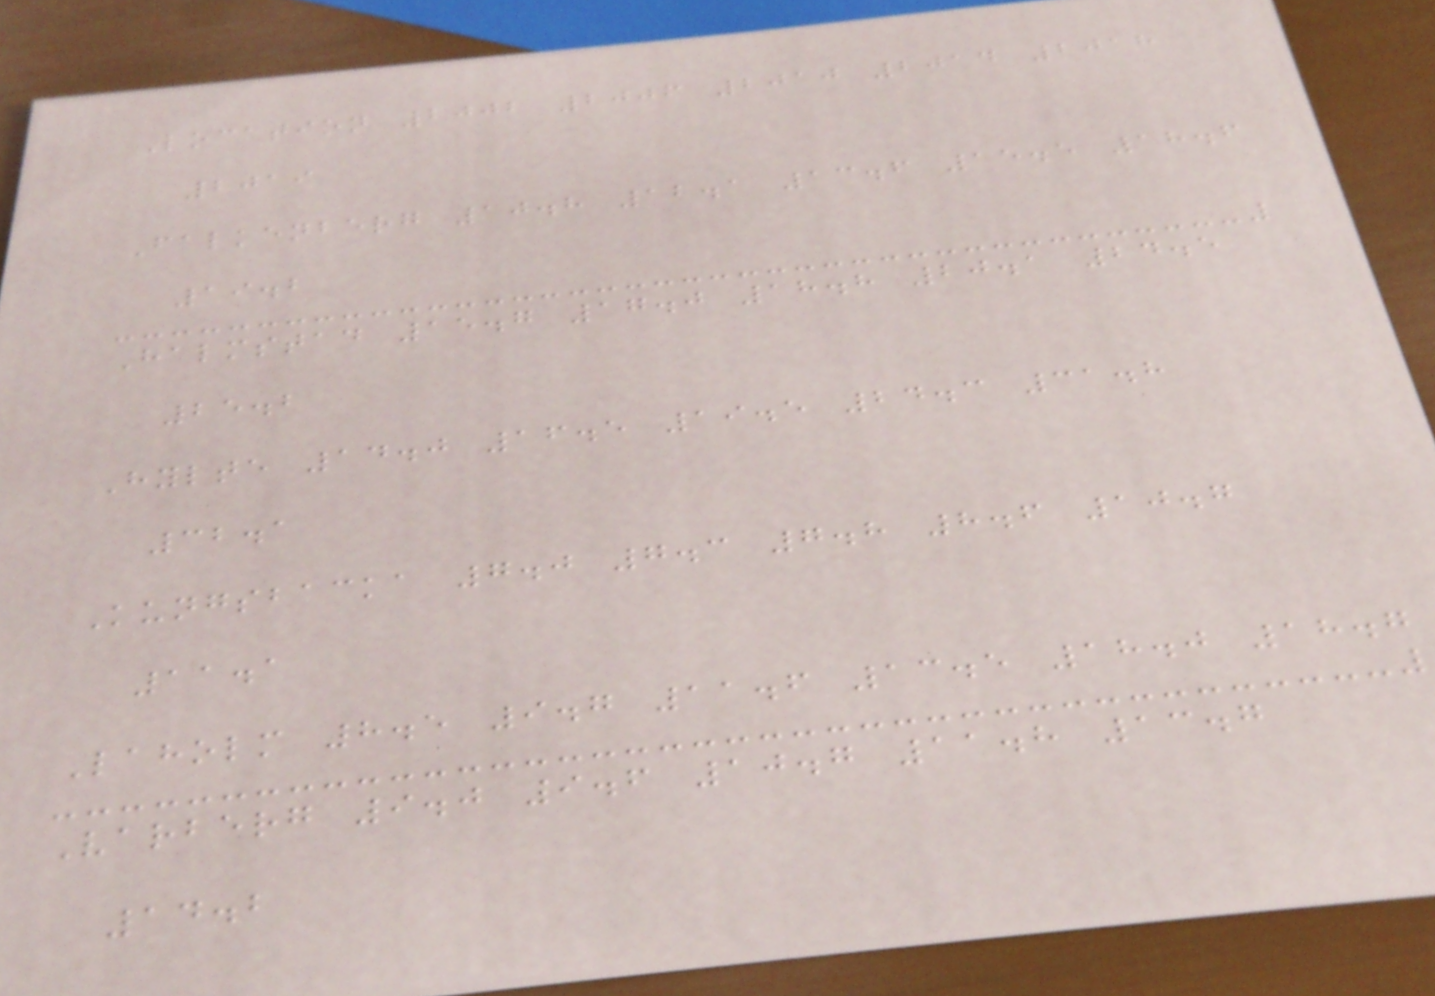Location 2002 2006 2010 2014 2018
2019
Falkenberg 10.8 12.1 13.6 15.5 18.6
19.2
Halmstad 15.7 17.0 18.8 20.1 24.5
25.2
Hylte 14.0 16.5 19.5 24.3 31.8
32.1
Kungsbacka 7.0 7.3 7.8 8.6 10.7
11.1
Laholm 8.5 9.7 11.6 13.5 18.0 18.7
Varberg 9.0 9.6 10.7 11.8 13.7
14.2
